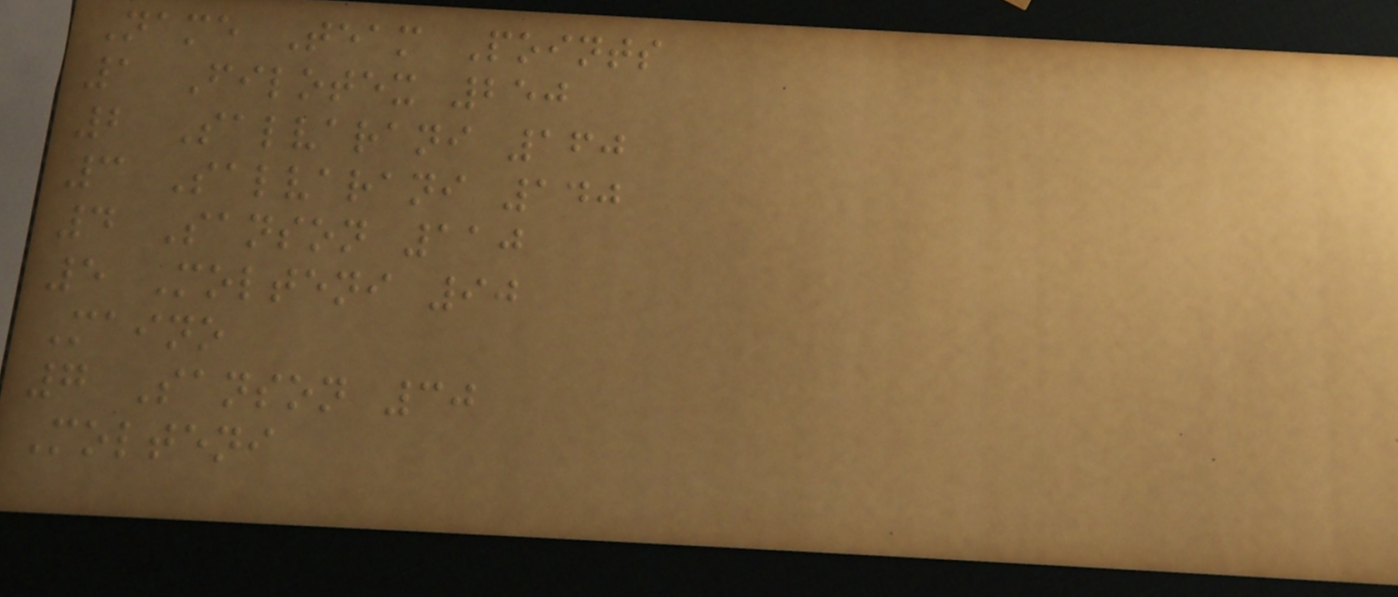Name Team Points
1 Filotex 250
2 Salvarani 160
3 Salvarani 140
4 Sanson 110
5 Molteni 90
Maino
7 Sanson 30
Molteni
